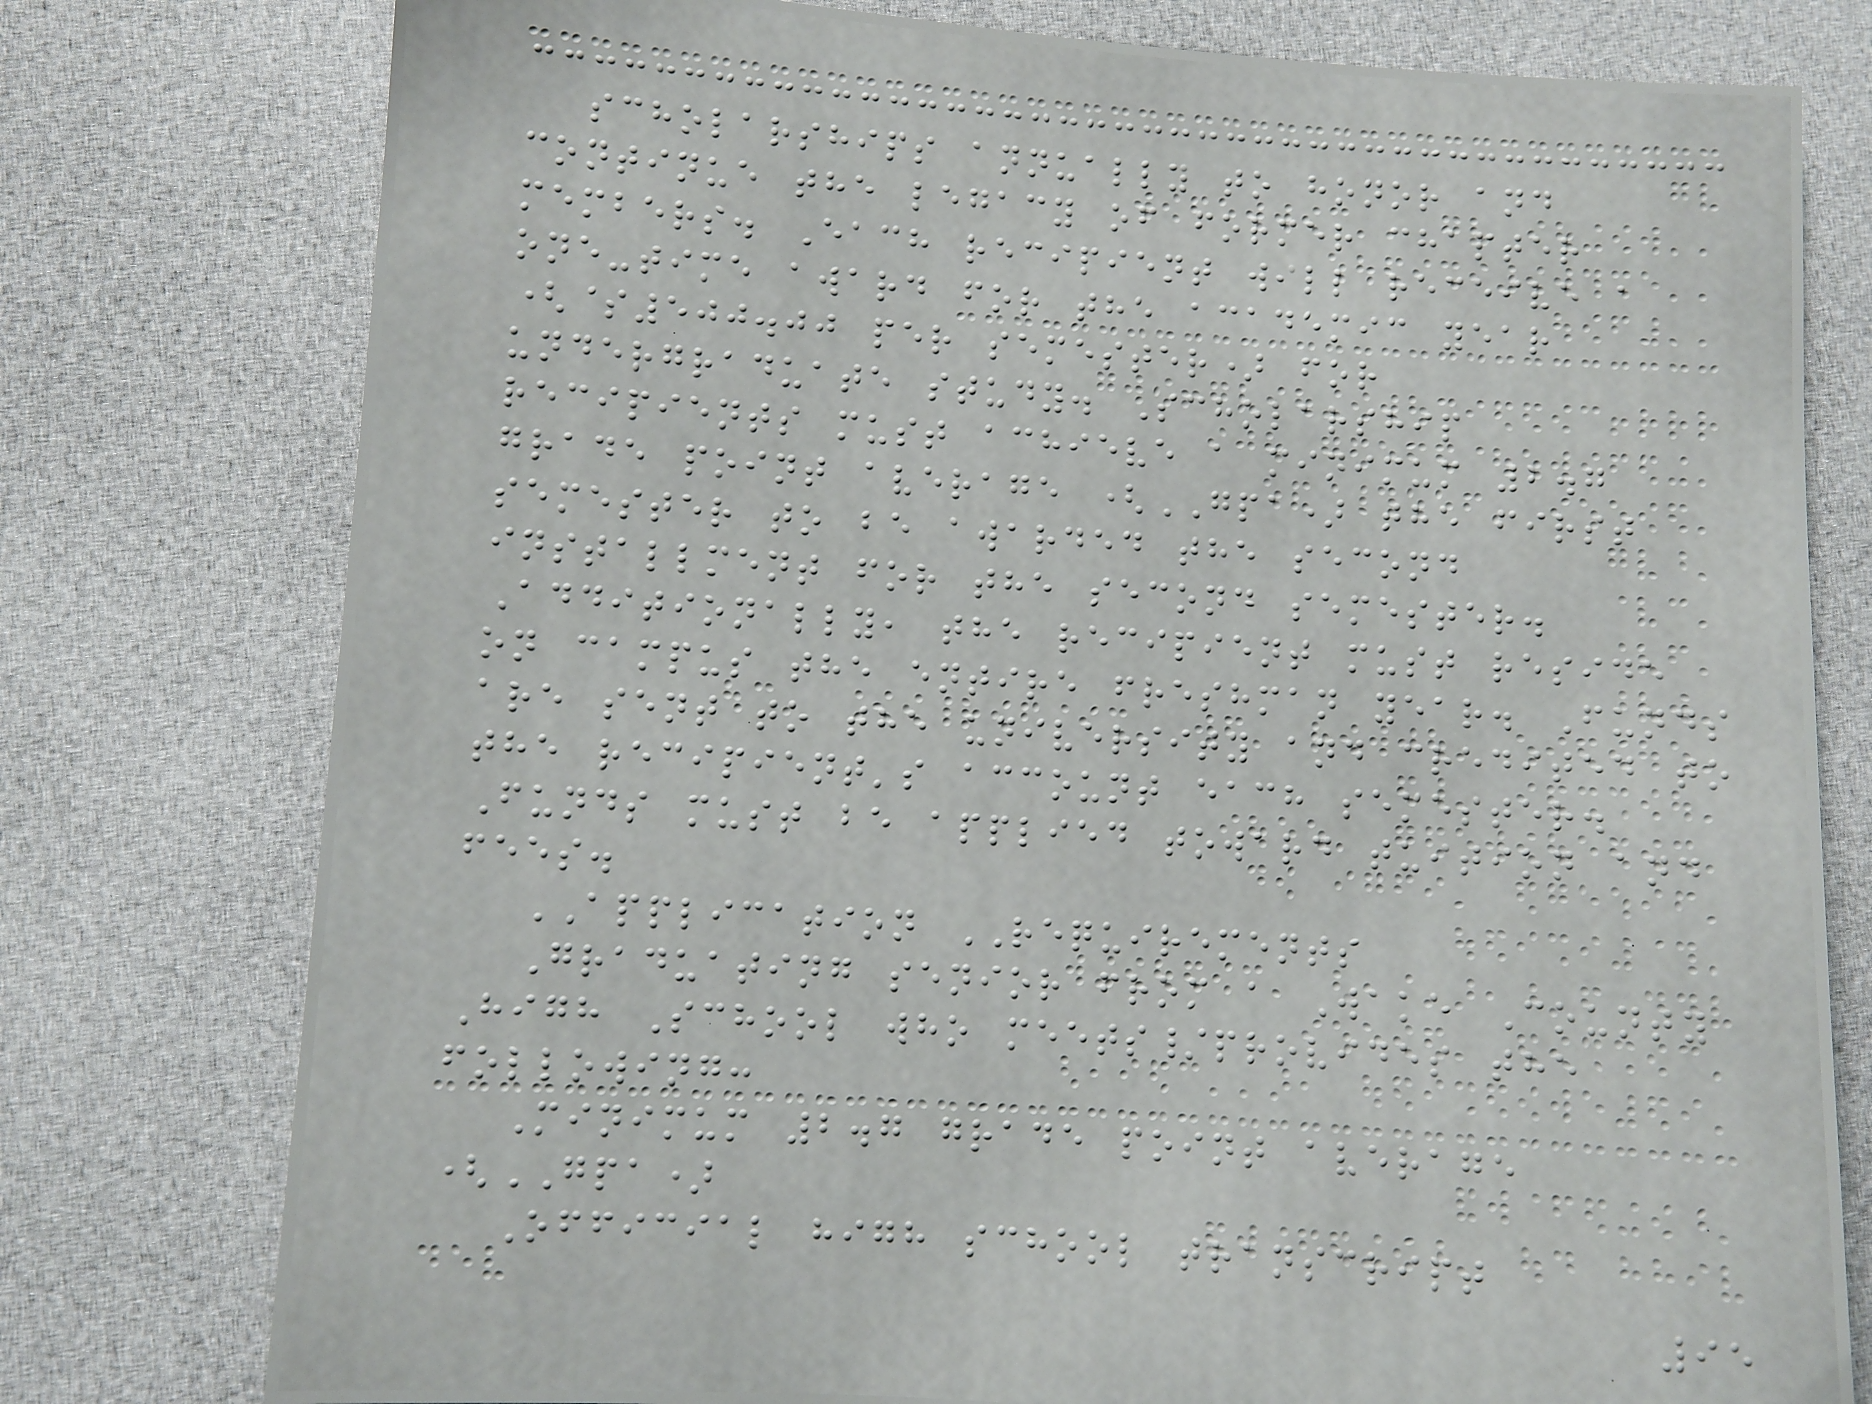scholarships annually to honor and
continue the legacy of former chapter
members. Each recipient will receive a
one-time award for the academic year
($500.00 per semester) for
undergraduate study. Scholarship
recipients must achieve a minimum 2.7
grade point average (GPA) the first
semester to be awarded the second
installment for the second semester.
Additionally, the recipient must reside
on campus the entire freshman year. Funds
are sent to the university and credited to
the recipient's account each semester.
Funds must be applied toward tuition and
fees.
APPLICATION REQUIREMENTS
Graduating senior from a Wake County
High School who meets/provides the
following:
Minimum 2.7 grade point average
(GPA)
Official high school transcript
95
